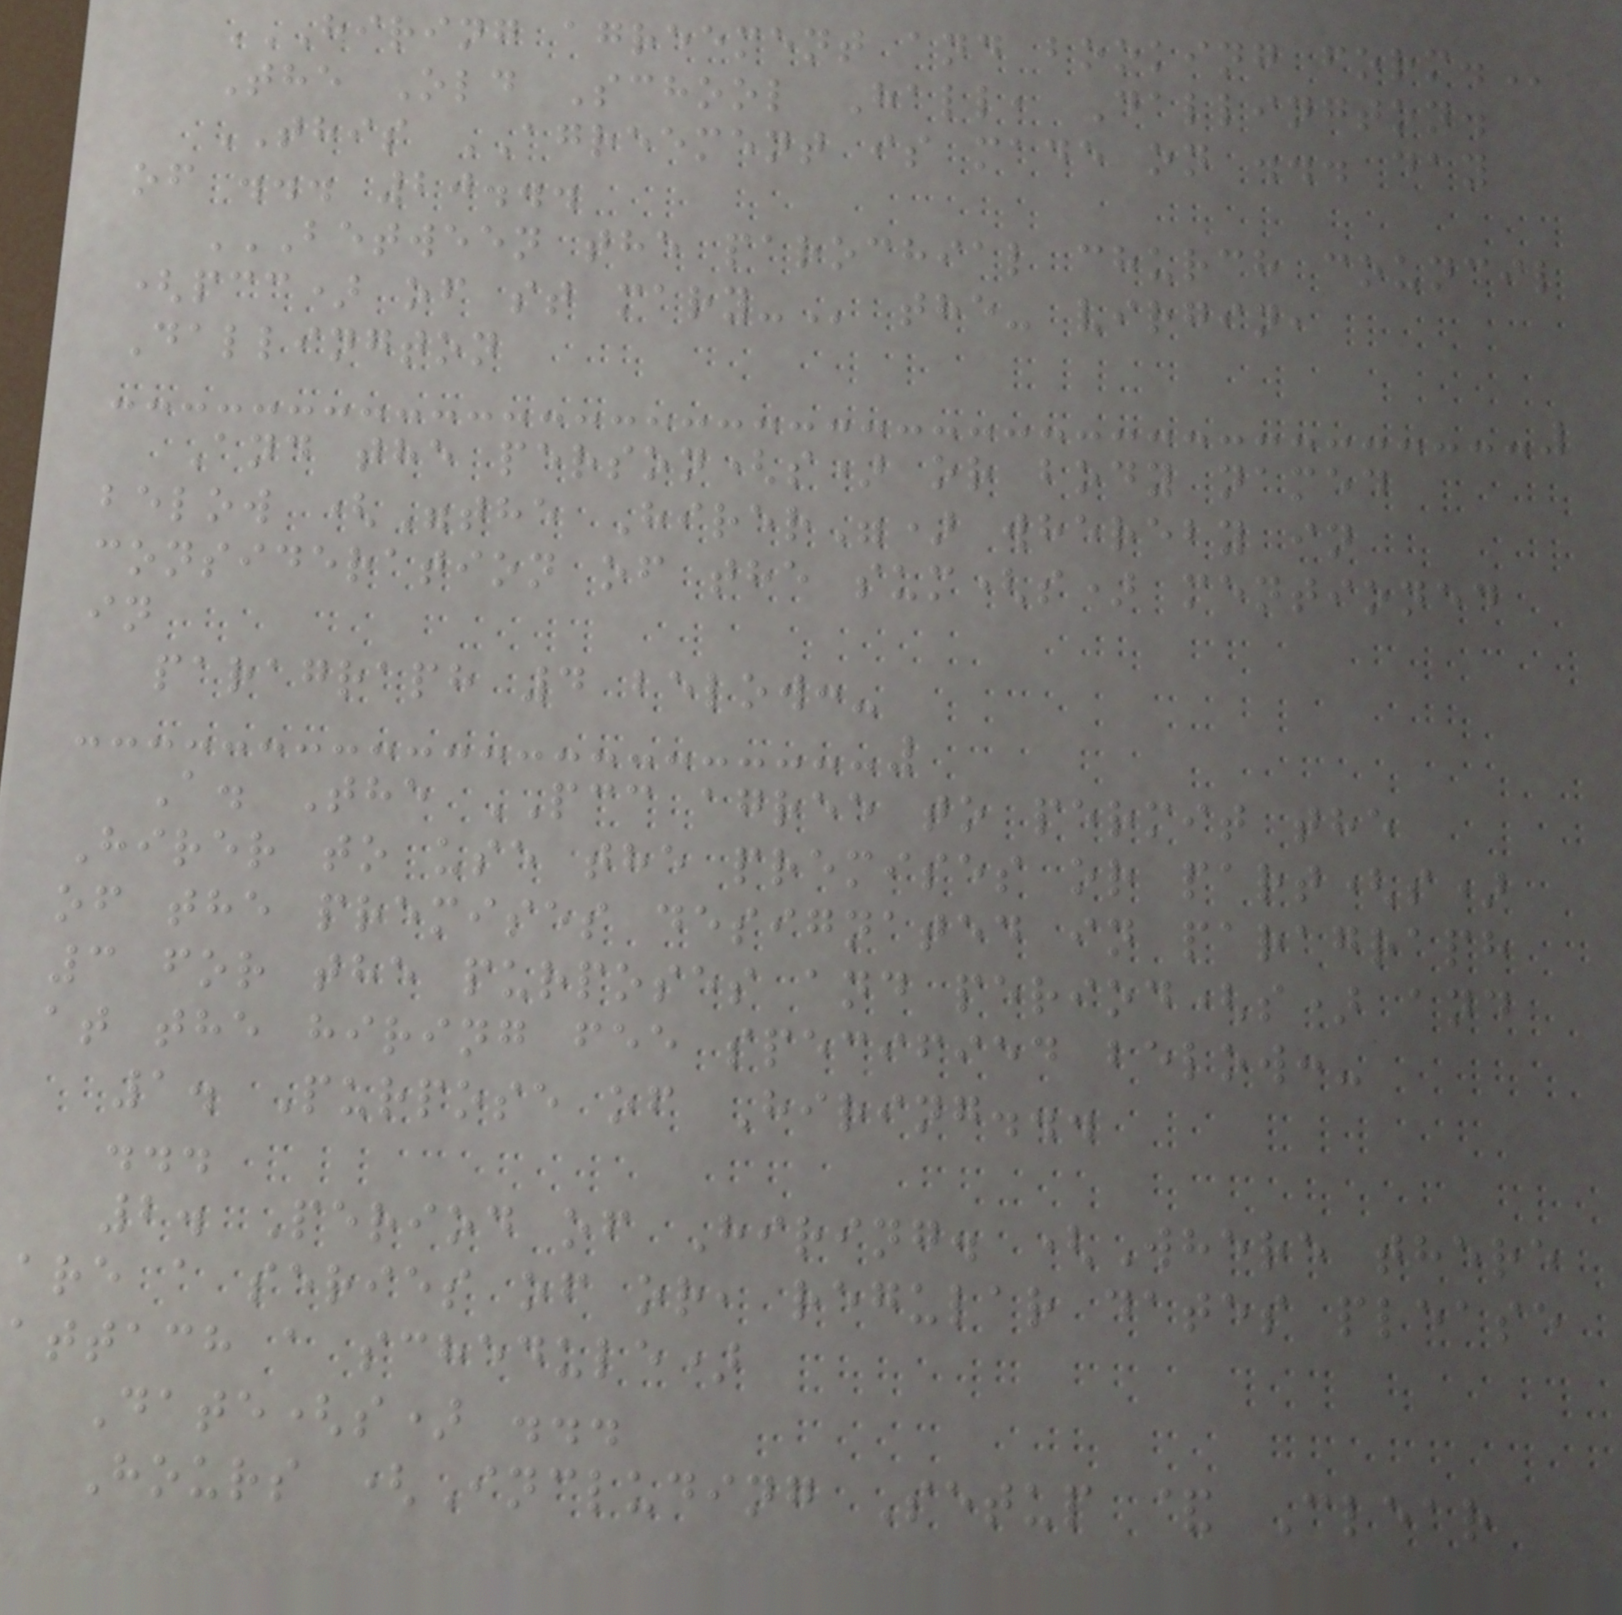HIRING AGREEMENT AND BOOKING FORM.
The Old School Hall, Dallington.
THIS AGREEMENT is made on ... day
of ... 20...
BETWEEN THE PAROCHIAL CHURCH COUNCIL
(PCC) OF ST MARY- the- virgin,
Dallington
And the person(s) or body named
below ("the Hirer") whereby in
consideration of the sum(s) mentioned
in
paragraph 4 below:-
A. The PCC agree to permit the
Hirer to use the premises or part(s)
of the premises designated in paragraph
3 for the purposes and period(s) and
at the hiring fee specified below:-
1. Purpose of Hiring...
...
2. Period of Hiring. (Where there
are a series of or, regular dates please
attach a schedule)
Date(s) ...
Hours (Including Setup & Clear
